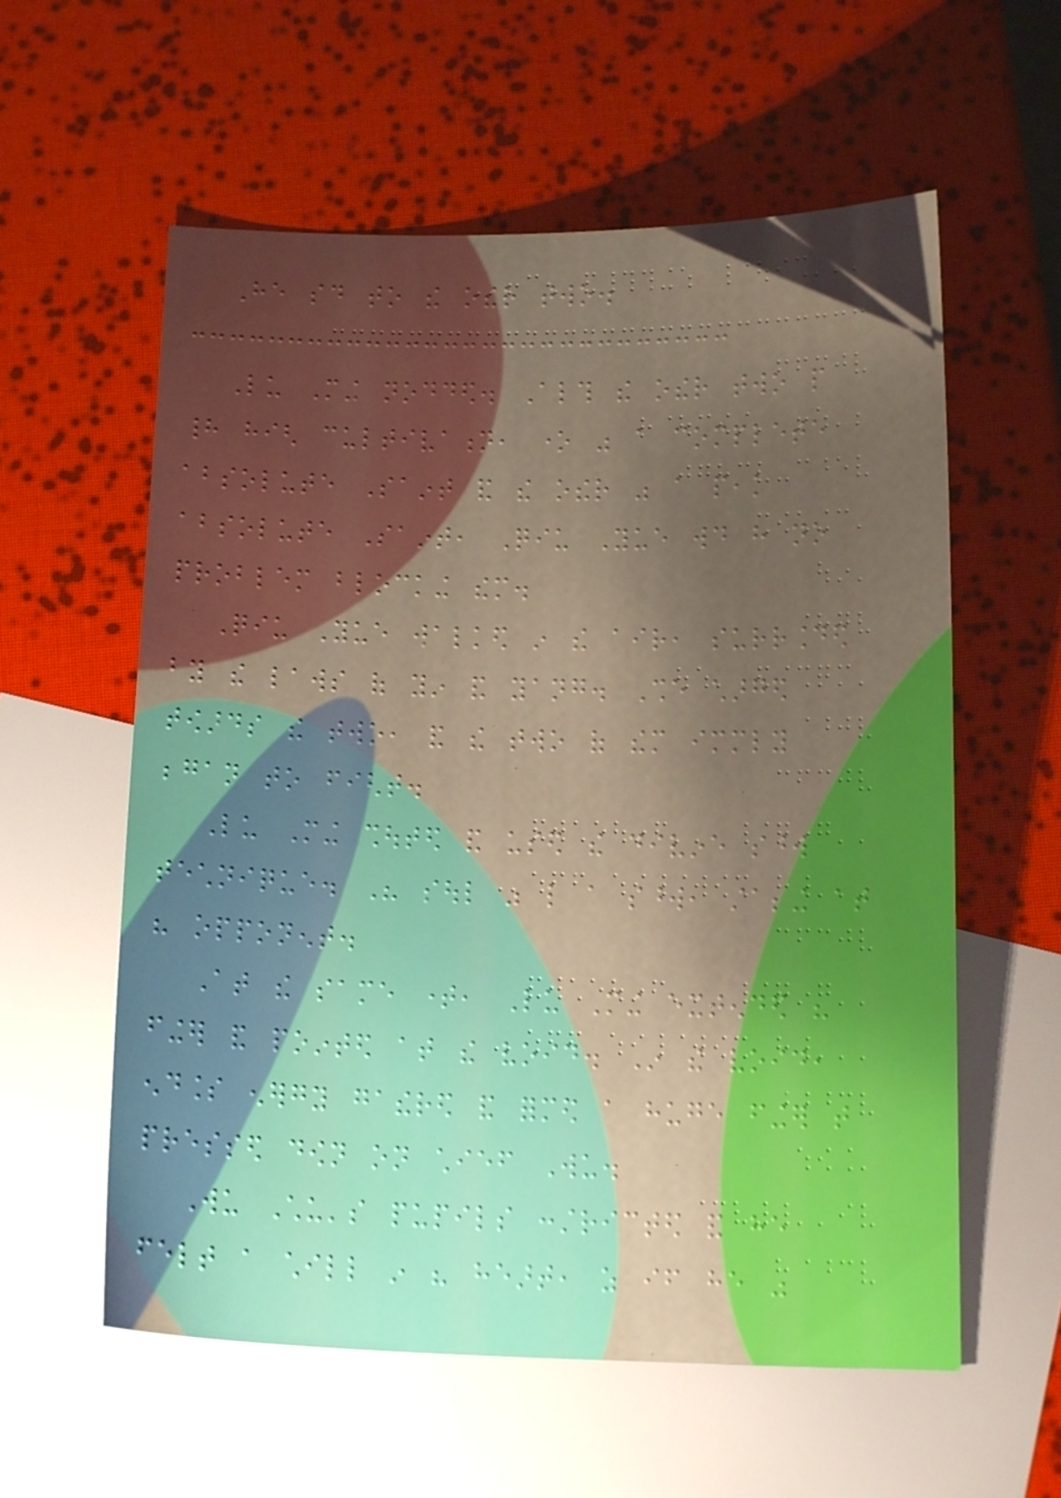He said to the other two.
Lu Ming nodded. Although the other two people
had high cultivation, one was a complete
absolute Saint and the other was a peak
absolute Saint, Qiu Yue would have no
problem blocking them.
Qiu Yue walked in the air, surrounded
by the laws of yin and yang. She charged
towards the two, and the two of them immediately
began to fight.
Lu Ming shouted and used the divine sword
technique. His soul was like a sword, stabbing at
his opponent.
At the same time, Lu Ming extended his
finger and pointed at the void. In the void,
endless energy gathered and formed a huge finger that
pressed down on chief Wu.
Wu Chu's pupils constricted and he
felt a chill in his heart, as if he was
